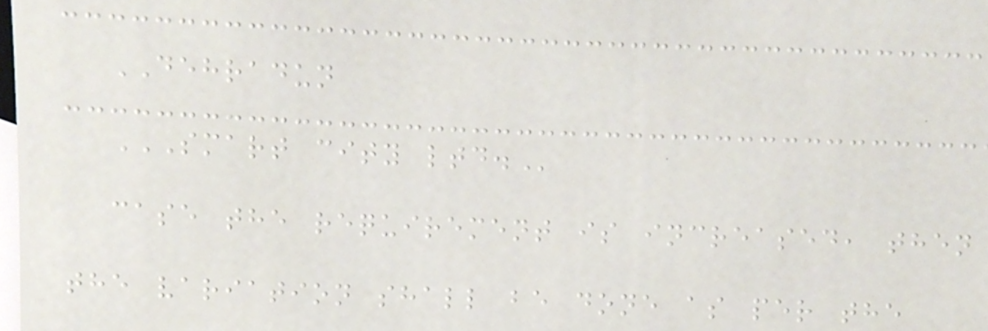DEHRADUN
SMART CITY LTD.
case the requirement is increased, then
the variation shall be done as per the
